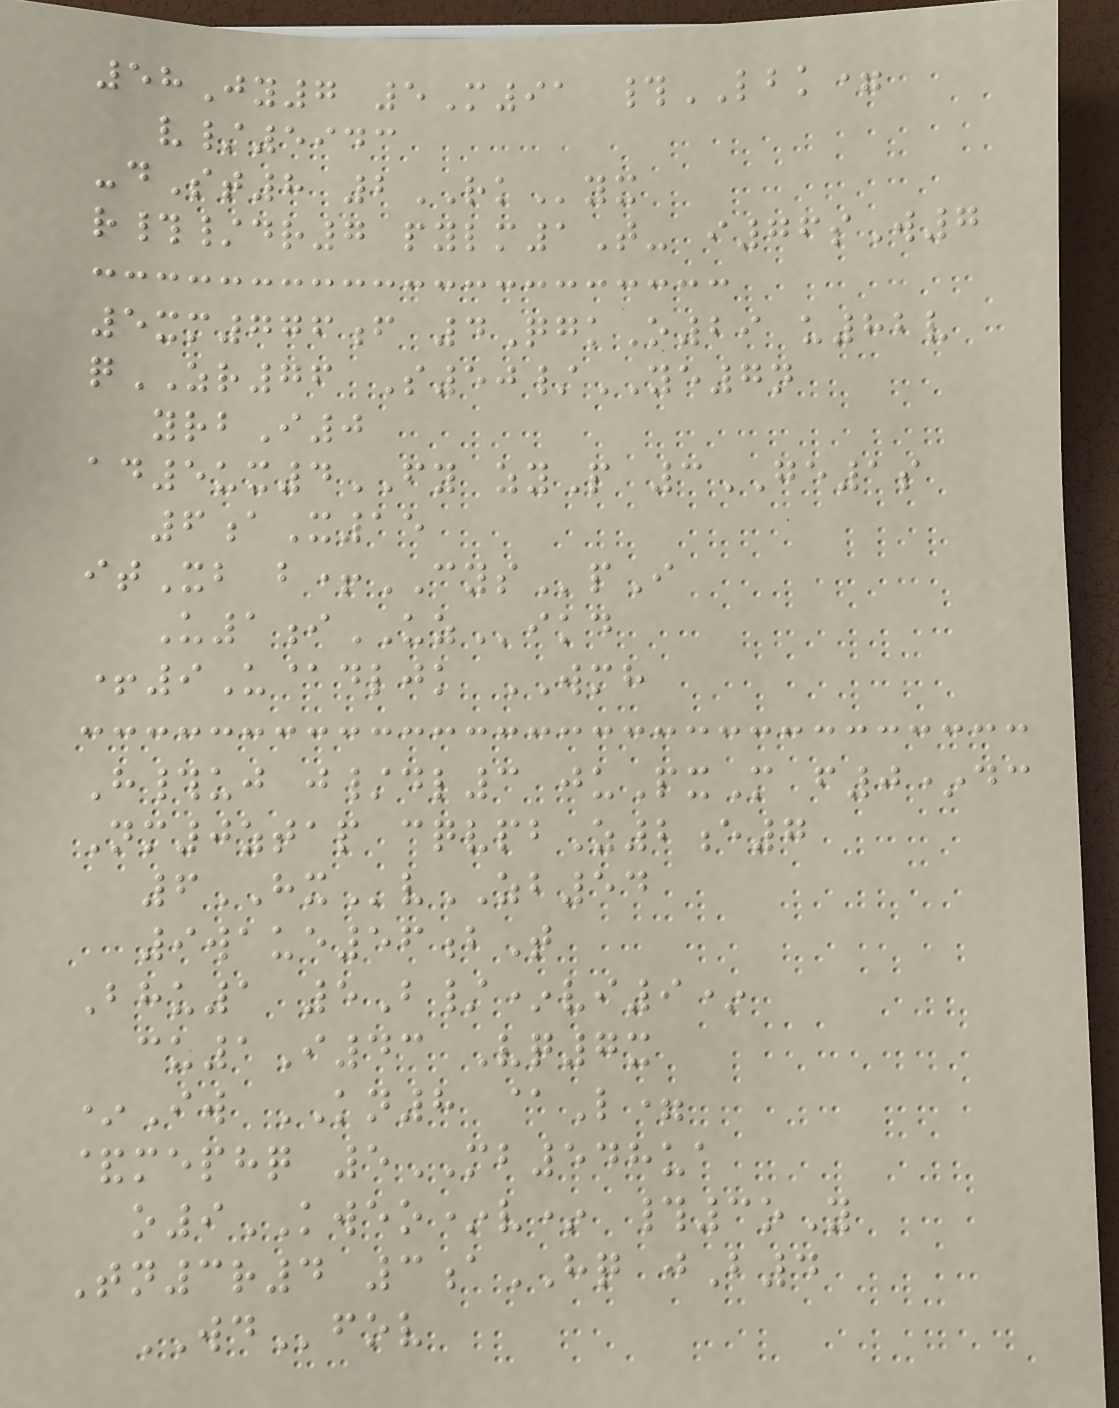58Jy7 5M91 #LBK=
v/5943
-dSt8 2RKyx
r#/dr7 pylm1T- i76sW7
5xm776f 4QgkO29 u82v
qZR76 S50/YE7n
yrbI0
ad5ux4FY zyP 3GE1s
6aX15
itXb b+CYSpI
U1iUZikd
+9U@dljk WMH
H#uj j/dl3 juPxM f0*dc
Nm0ztap cqvpbZ2e7
6HXvZB54
9waue56bT
Bhu1 5B/*vi9*
cu1I43 Vq7x
*Iw KN8 @L=
&mephq 5MB548ua
o9KWEO*v* #3oY
Tn3r4 3aHQ jB4
WDfov
